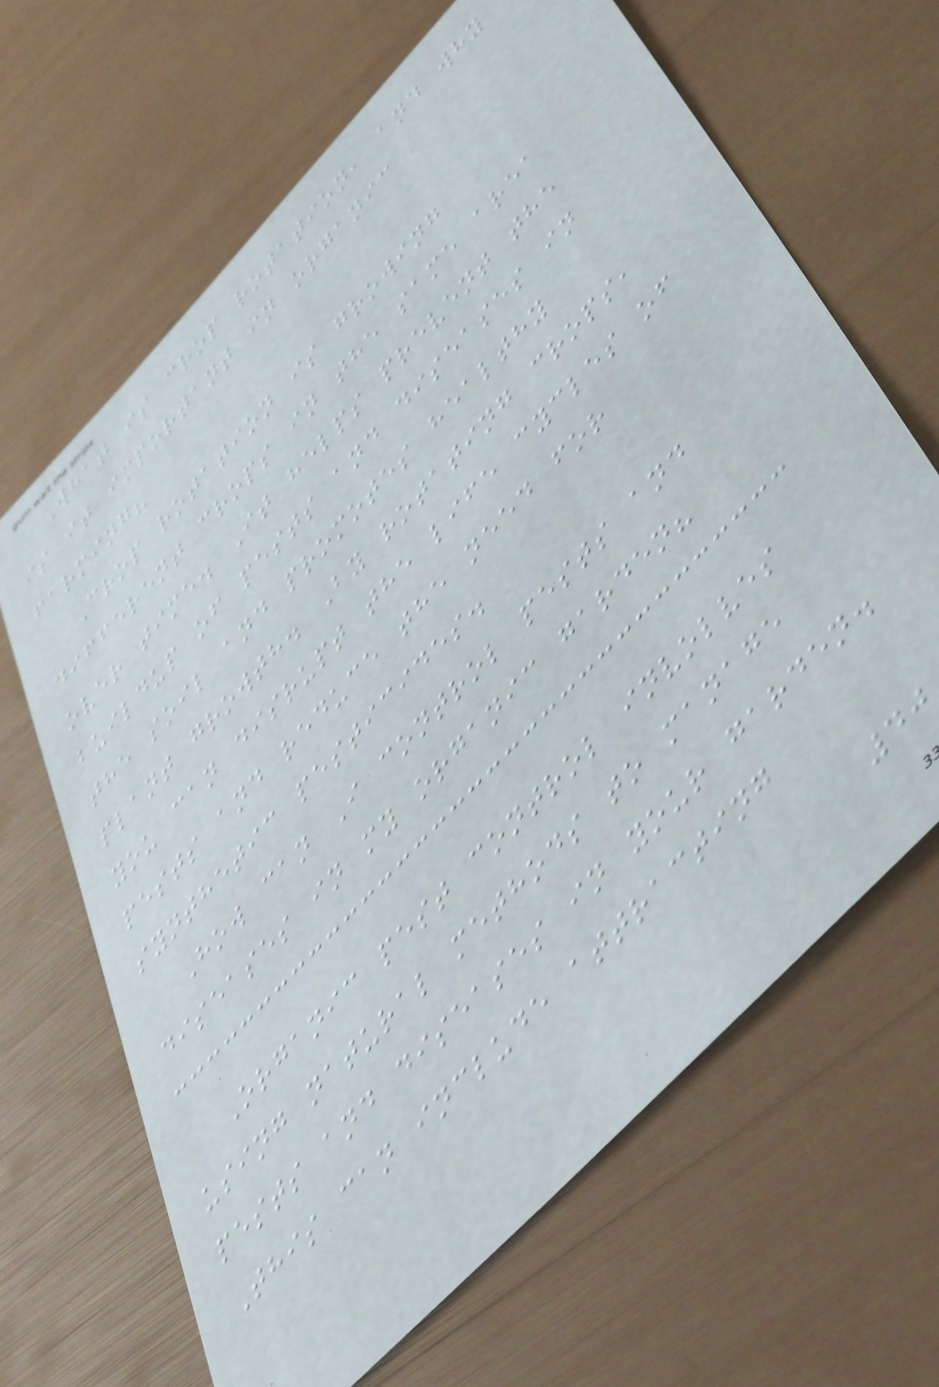What is crop rotation, and why
is it important in organic
farming?
Crop rotation is growing
different crops in the same area
over time. It helps prevent the
buildup of pests and diseases in
the soil and promotes healthy
plant growth. By rotating crops,
you can disrupt the life cycles of
pests and reduce the need for
synthetic pesticides.
How can I control pests and
diseases in my organic garden?
Organic pest control involves
using natural methods to manage
pests and diseases in your garden.
This can include attracting
40
